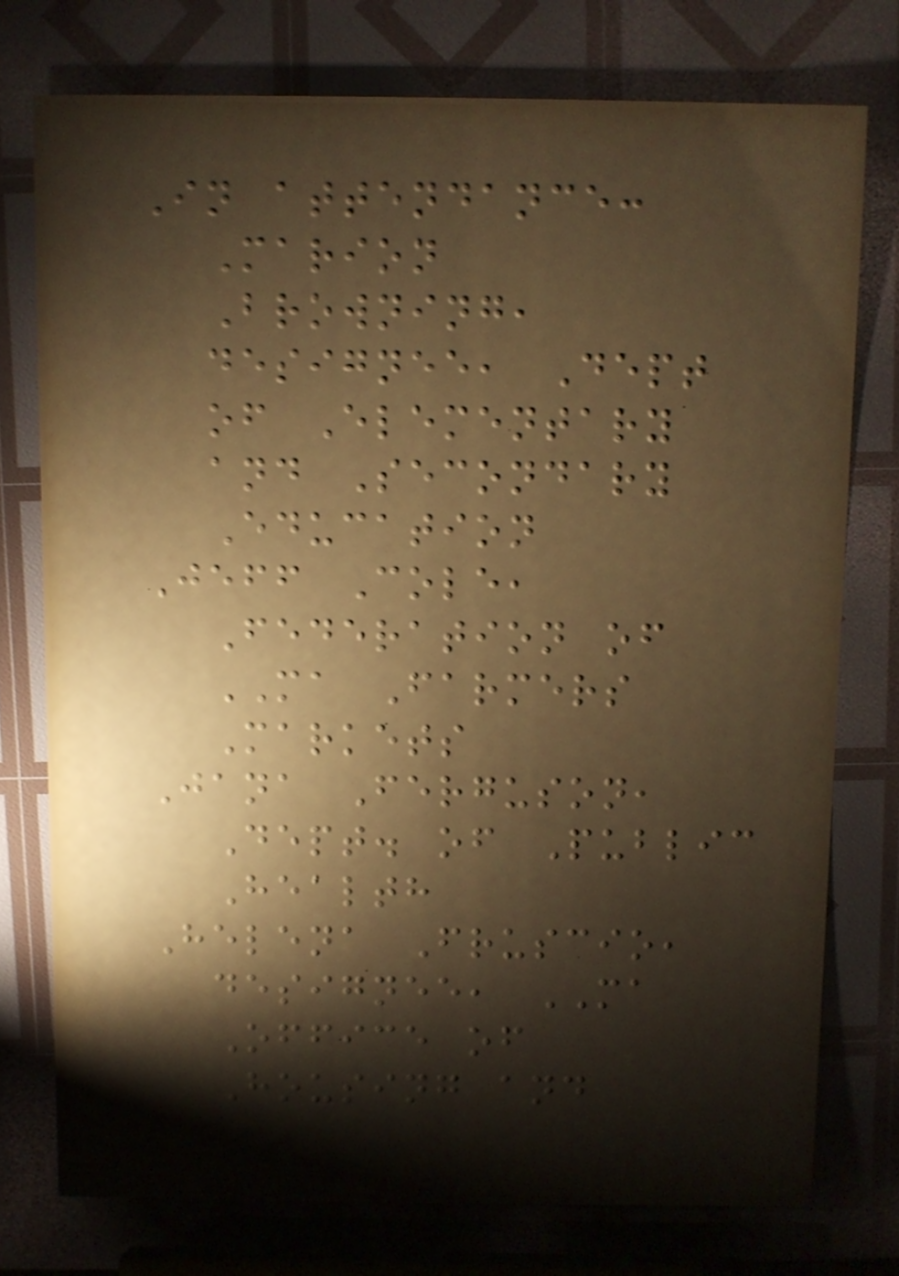In attendance:
Marion
Browning,
designee, Dept
of Elementary
and Secondary
Education
Jeff Cole,
Federation of
MA Farmers
Markets
Jana Ferguson,
Dept. of Public
Health
Helena Fruscio,
designee, MA
Office of
Housing and
